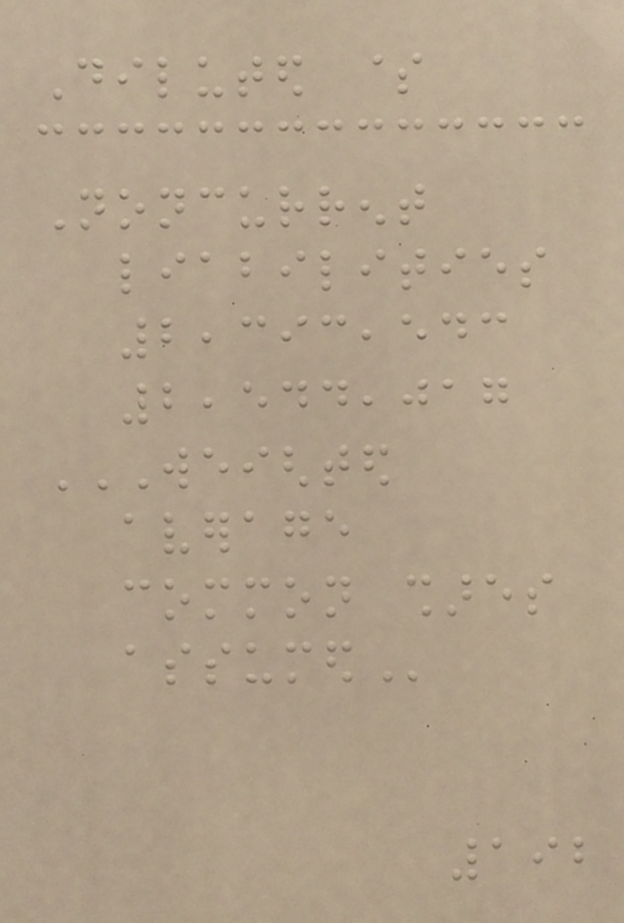Diluted $
Noncurrent
liabilities
2,393,543
2,544,017
WEIGHTED
AVERAGE
COMMON SHARES
ASSUMED
192
